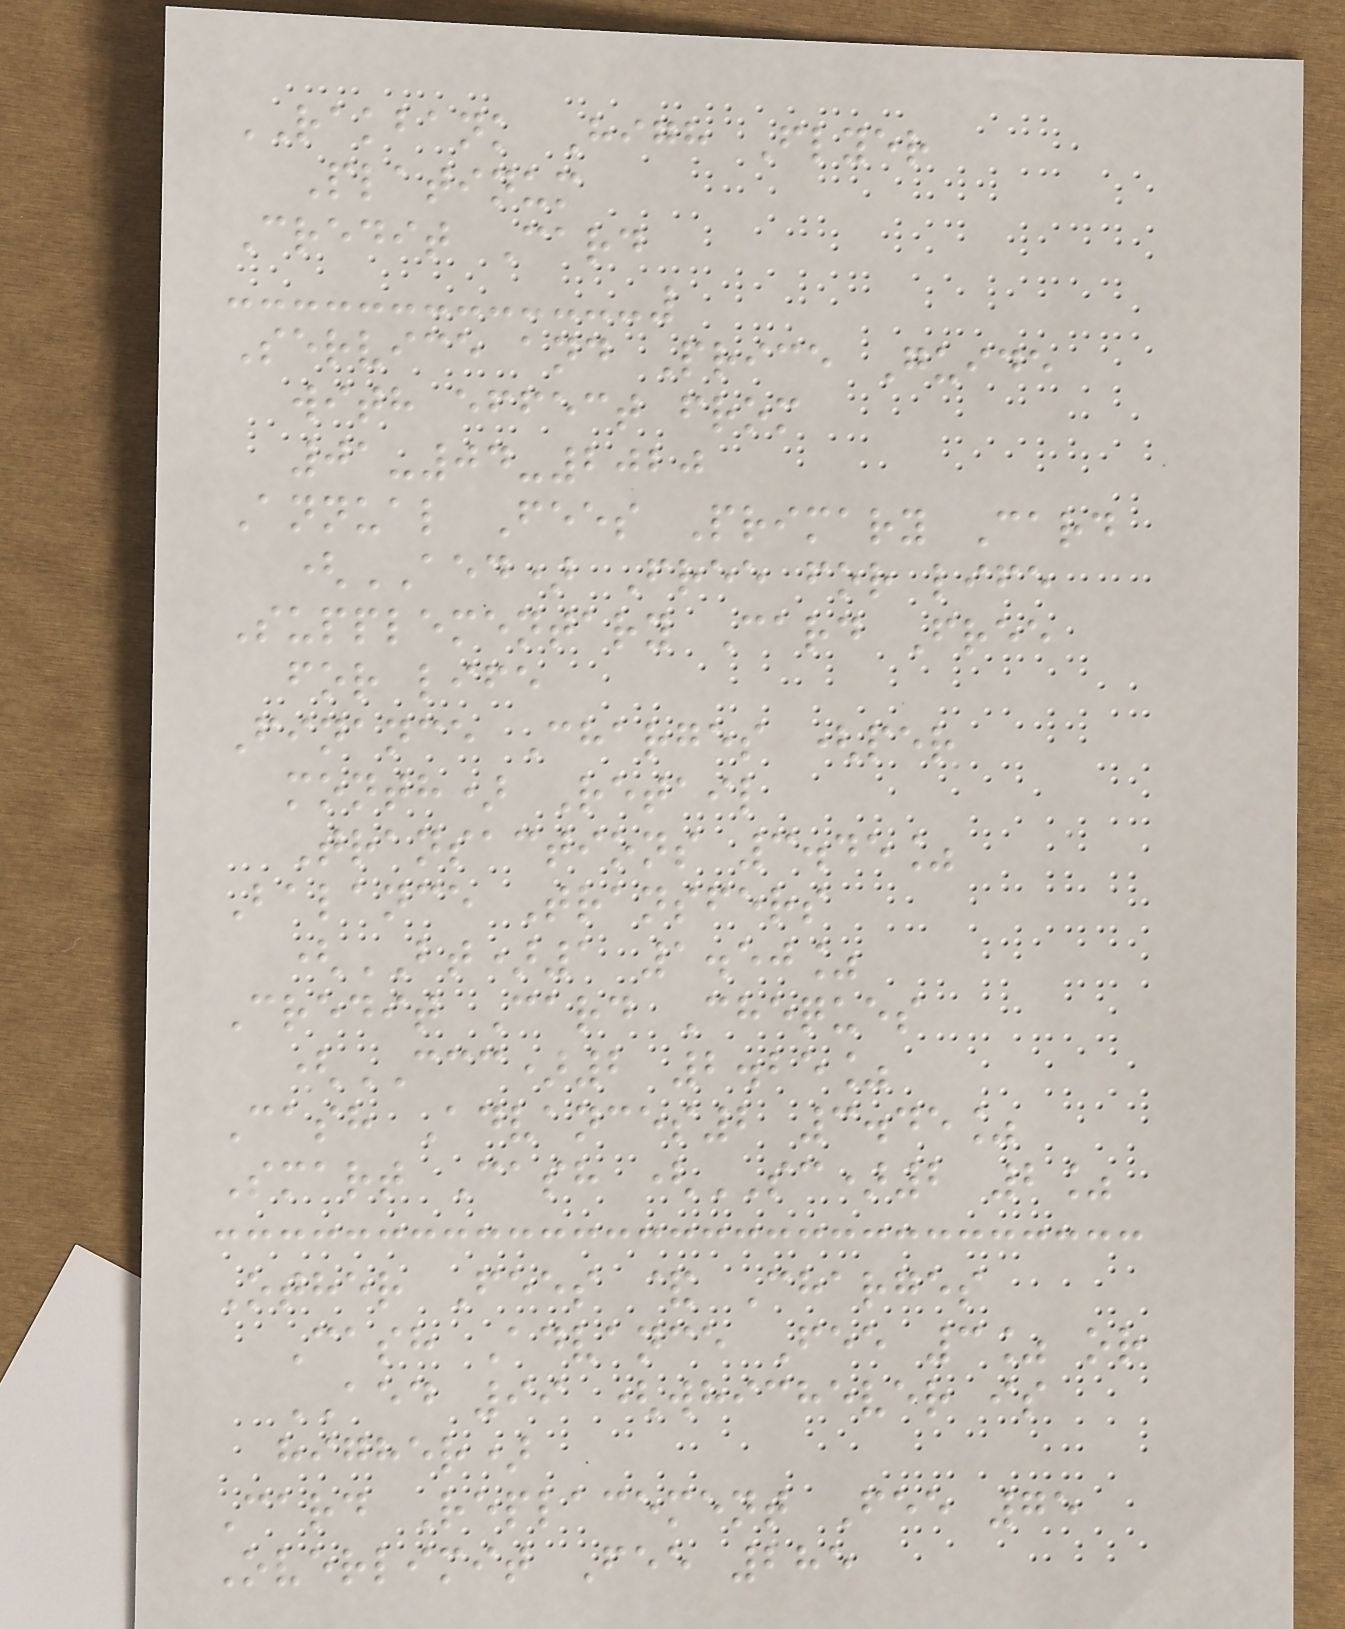RAKBANK High Flyer
Platinum
Credit Card
Service and Price Guide
with effect from
01-04-2020
Annual Fees Primary Card
(AED) Free for life
Supplementary Card Free
for life
Finance Charges (per
month) Retail
Transactions 3.45%
Balance Transfers
(BT)1 1.50%
Credit Card Cheques
(CCC)2 2.25%
Cash Advances2 3.45%
Smart Cash (SC)2 2%
Other Fees & Charges
Cash Advance Fee 3% or
AED 99 (whichever is
higher)
Card Replacement Fee 75
Overlimit Fee 285
